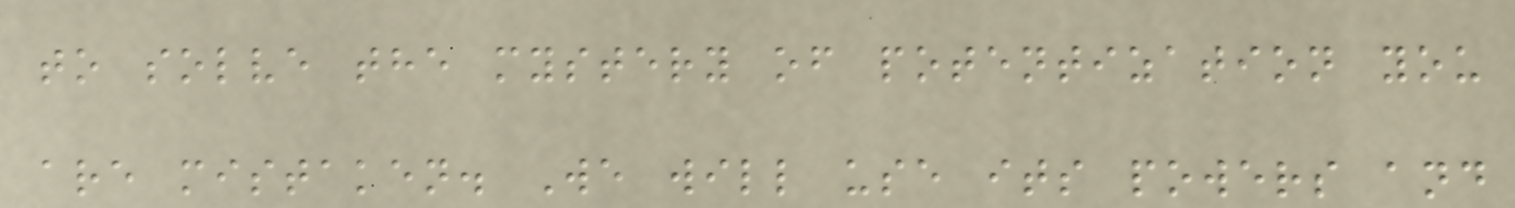to solve the mystery of potentization you
are mistaken. We will use its powers and
